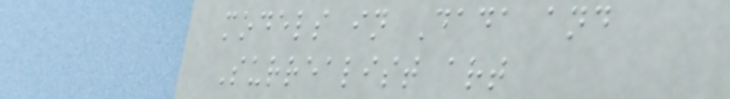models in Dada and
Surrealist art
